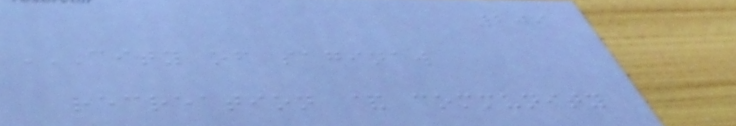209
CITY OF SAGINAW
RECREATION & COMMUNITY
